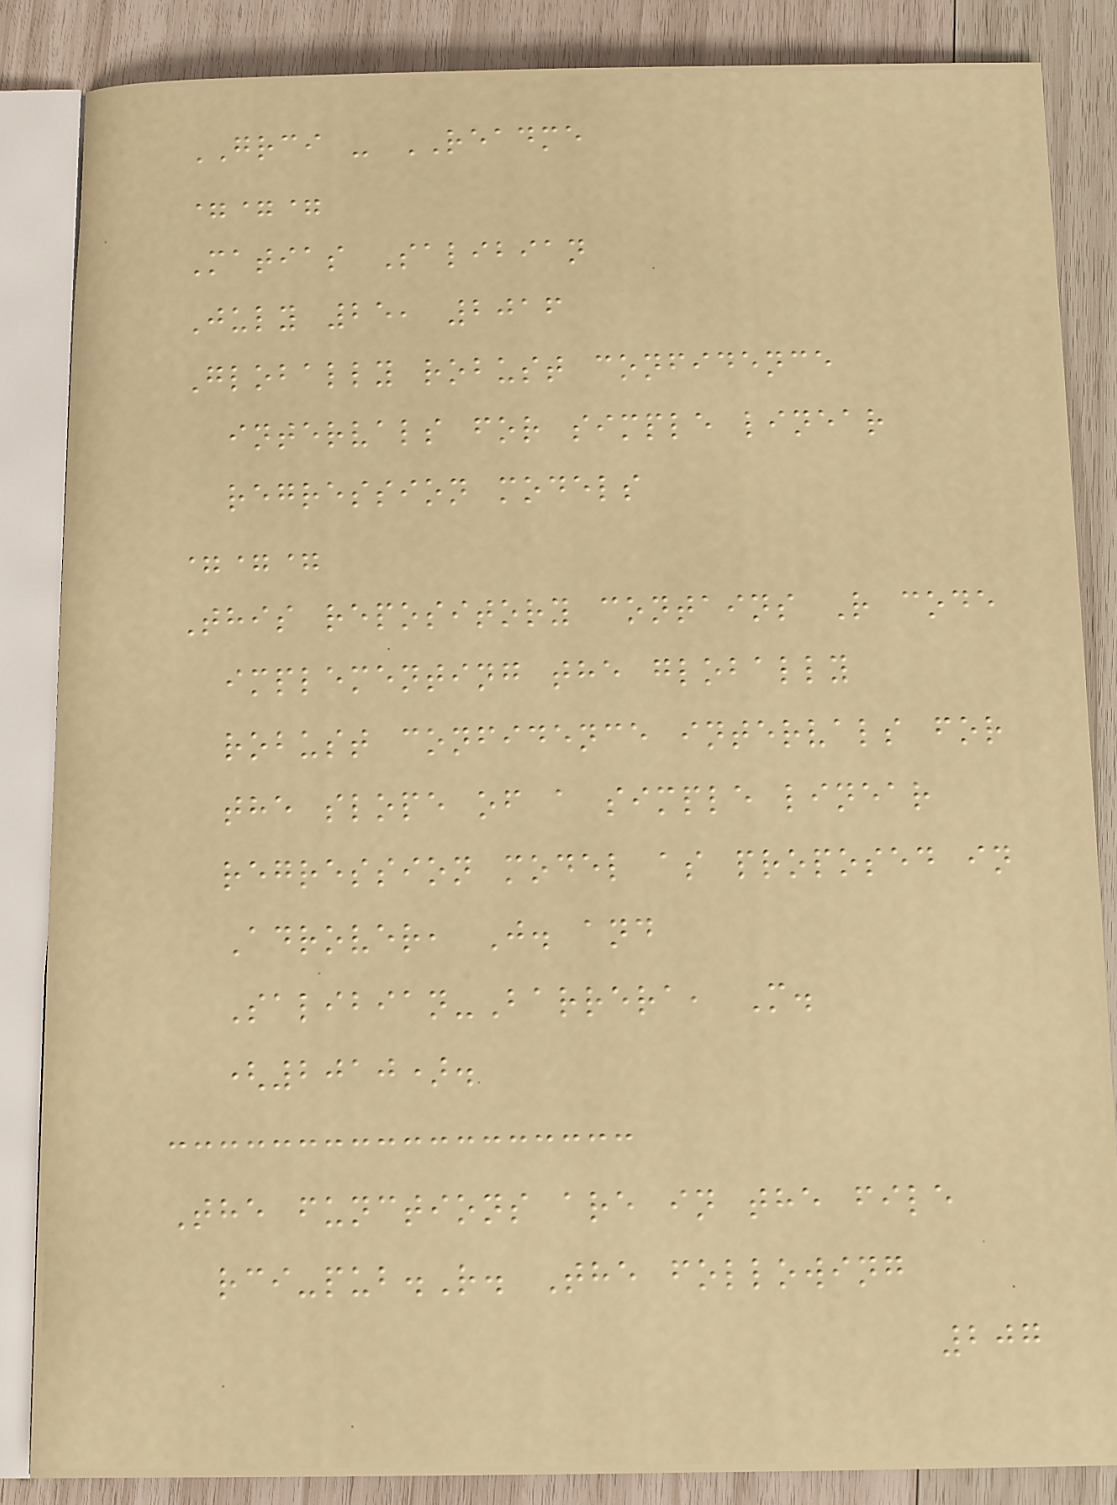GRCI - README
===
Matias Salibian
July 25, 2016
Globally robust confidence
intervals for simple linear
regression models
===
This repository contains R code
implementing the globally
robust confidence intervals for
the slope of a simple linear
regression model as proposed in
Adrover, J. and
Salibian-Barrera, M.
(2010).
The functions are in the file
rci-pub.R. The following
207
